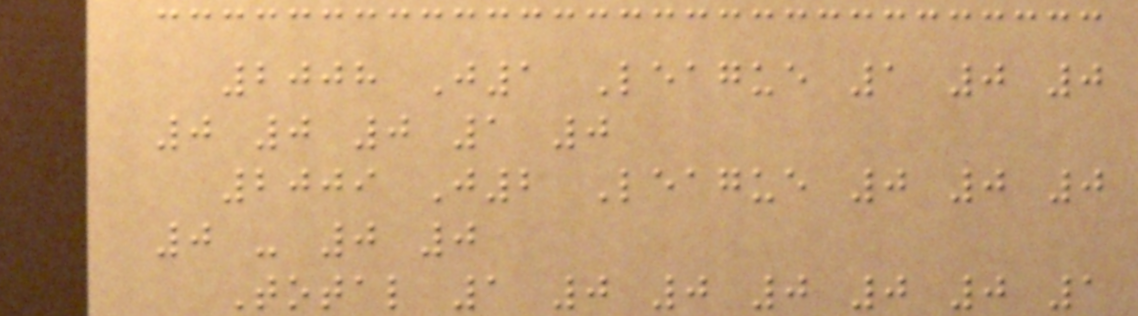2008 J1 League 1 0 0
0 0 0 1 0
2009 J2 League 0 0 0
0 - 0 0
Total 1 0 0 0 0 0 1
